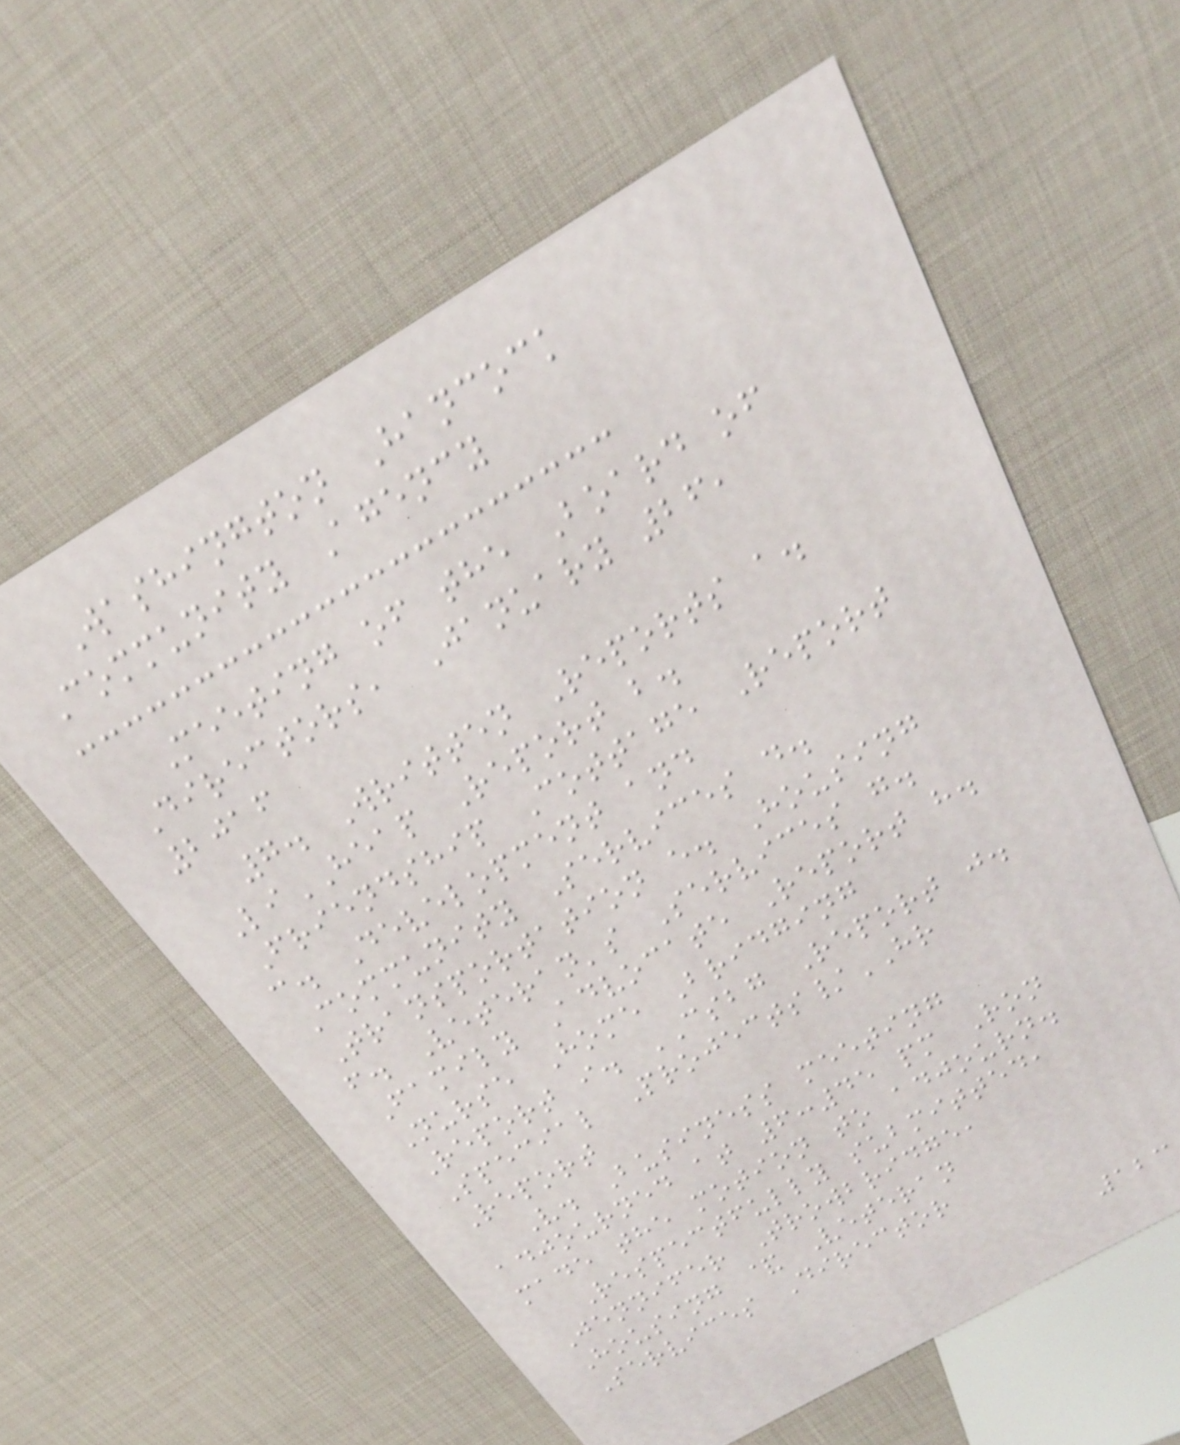Washington Hancock
Community Agency
Meeting of the Board of
Directors, January 26,
2016
7. Written Reports a.
LiHEAP Report b.
Friendship Cottage Report
c. Development and
Community Services d.
Transportation e. Housing
f. Veteran's Services g.
Family Advocate Report h.
Nurse Home Bridging
Report i. CSBG Report j.
Special Projects/HR
Report
V. Business meeting
adjourned at 6:45 pm Ron
made the motion to adjourn.
Respectfully submitted,
Jennifer Trowbridge,
Housing & Veteran
Services Director
123
